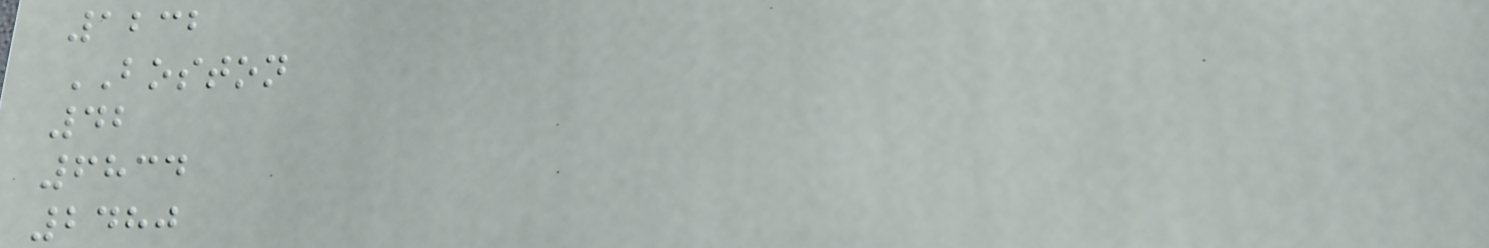1232
BOSTON
42
6834
2480
